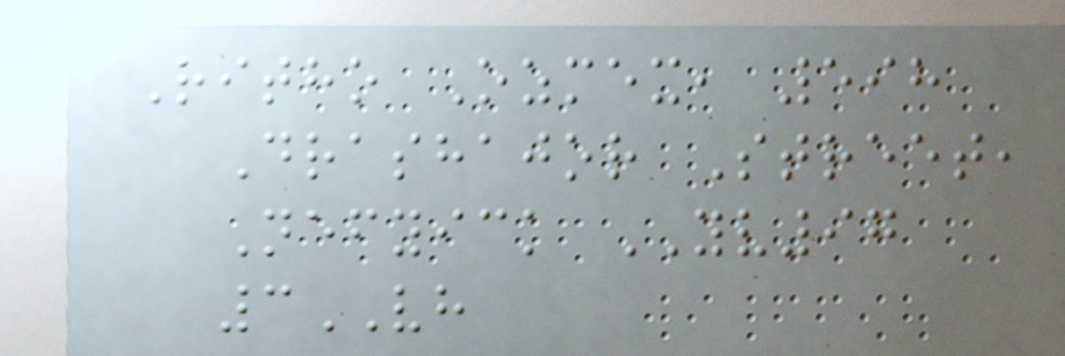Ritho Ozmex, 598
Drashajor Street,
Nefyick YV97
3VH
